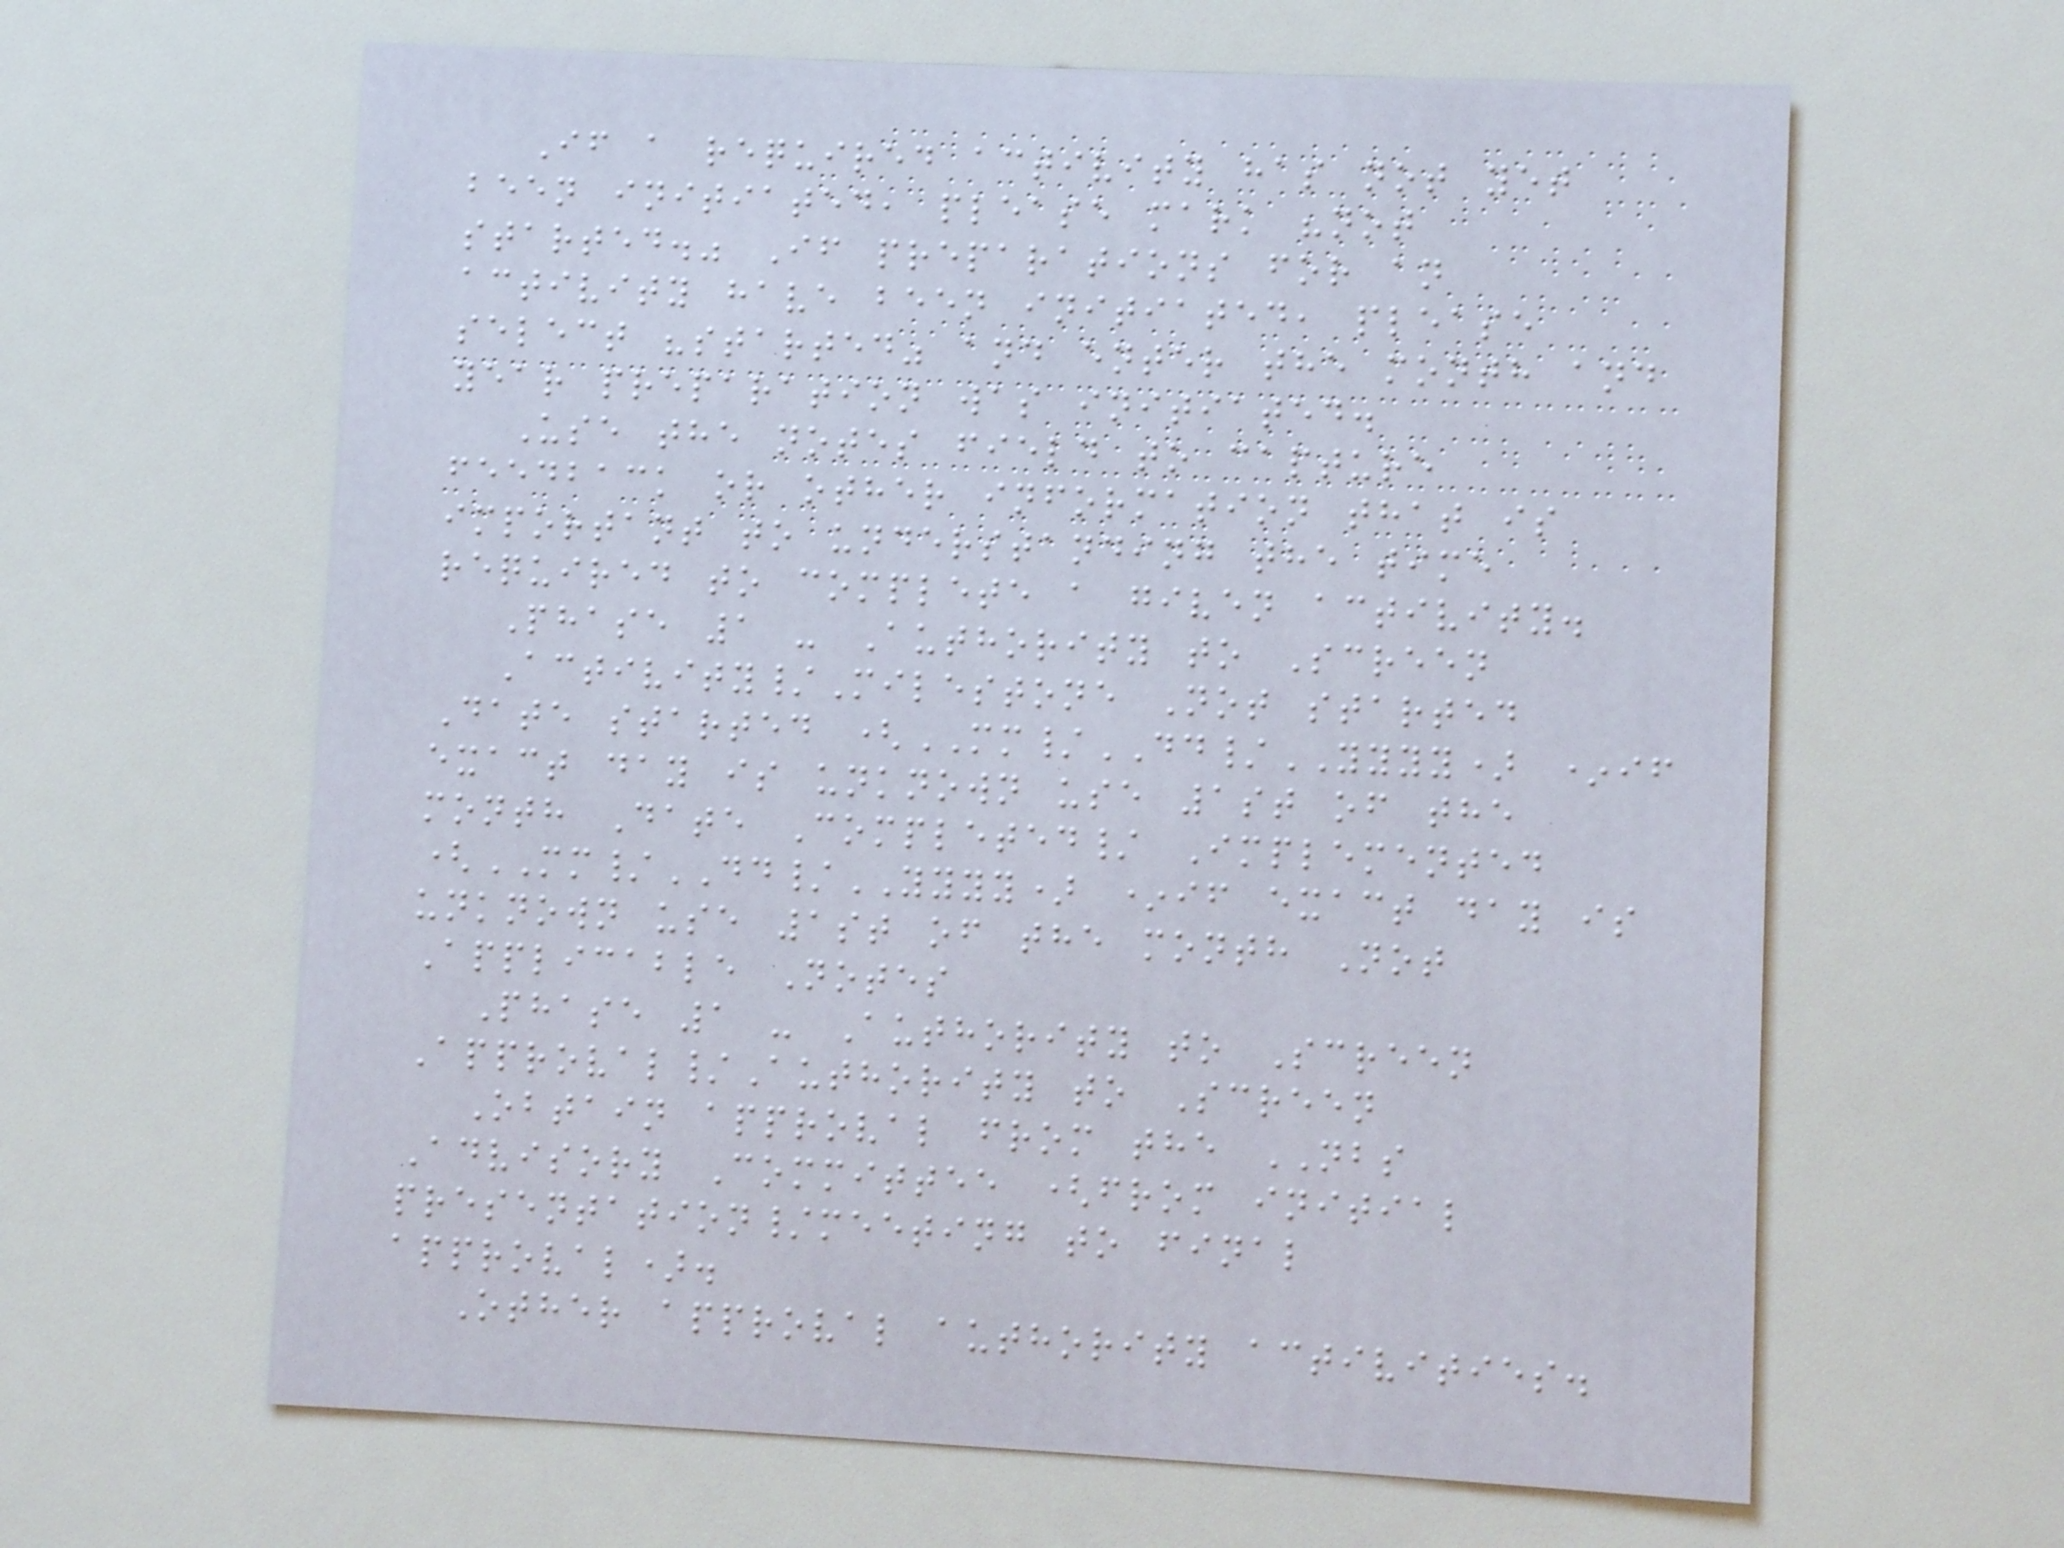If a required activity has not yet
been initiated, please mark "not
started." If preparations for an
activity have been initiated, please
select "started" and enter the month and
year preparation was initiated.
Use the notes field to capture
feedback or other information that is
important to understanding the time
required to complete a given activity.
Phase 1 - Authority to Screen
Activity/Milestone Not started
Date started (MM/DD/YYYY) *if
exact day is unknown use 1st of the
month Date Completed/ Implemented
(MM/DD/YYYY) *if exact day is
unknown use 1st of the month Not
Applicable Notes
Phase 1 - Authority to Screen
Approval/Authority to Screen
Obtain approval from the NBS
Advisory Committee (from initial
presentation/meeting to final
approval).
Other approval authority activities.
